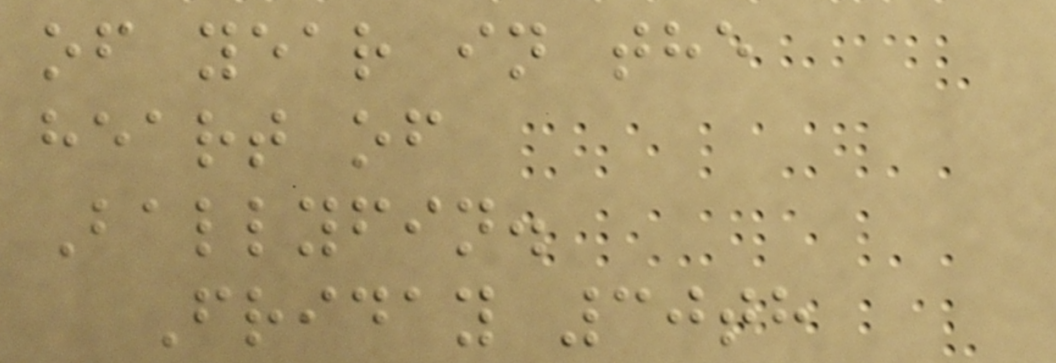of year in the
heart of
Ballyfin.
Friday 30th
